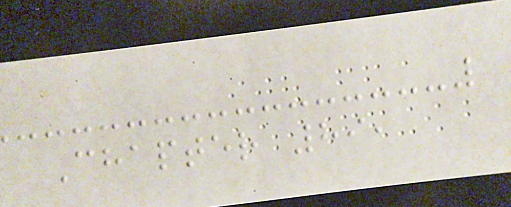Chapter 89,
